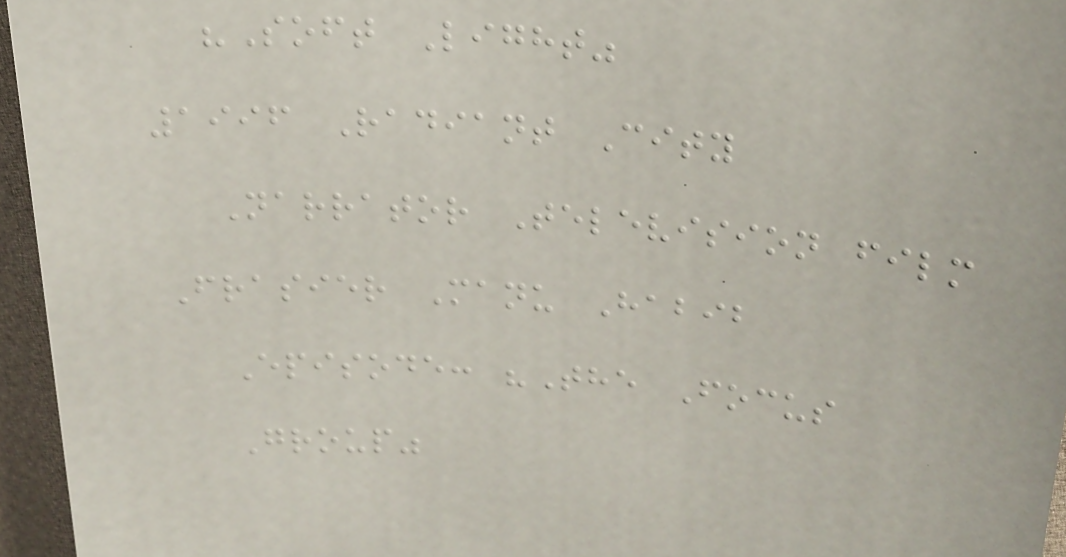"Soft Light"
1996 Radiant City
Narrator Television film
Frasier Manu Habib
Episode: "The Focus
Group"
